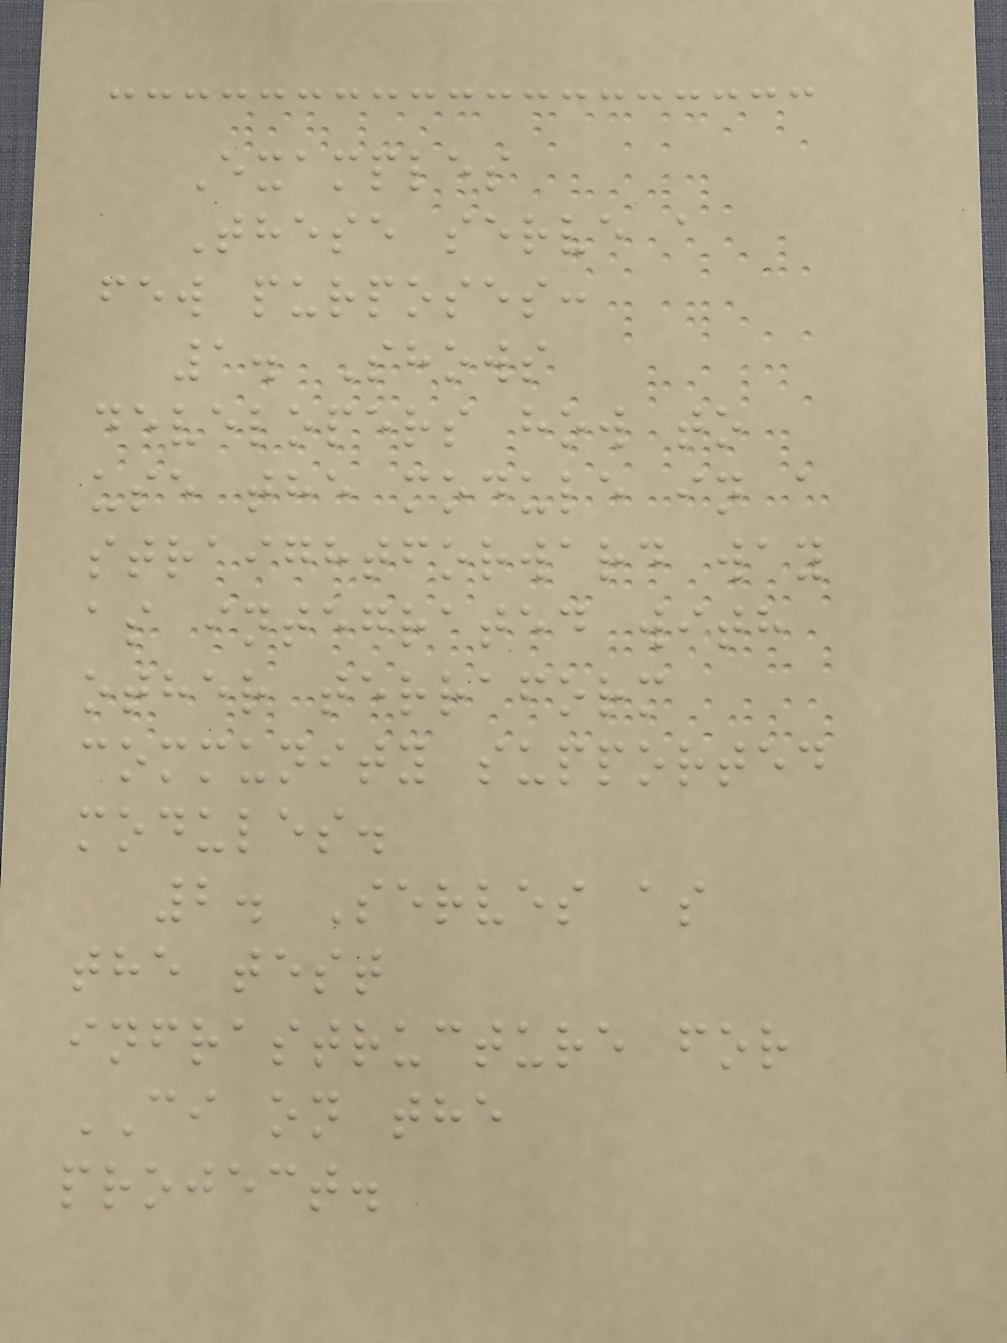Examples
These serve a
few purposes:
1. Shows
developers how to
use the module in a
straightforward way
as integrated with
other terraform
community supported
modules.
2. Serves as
the test
infrastructure for
CI on the
project.
